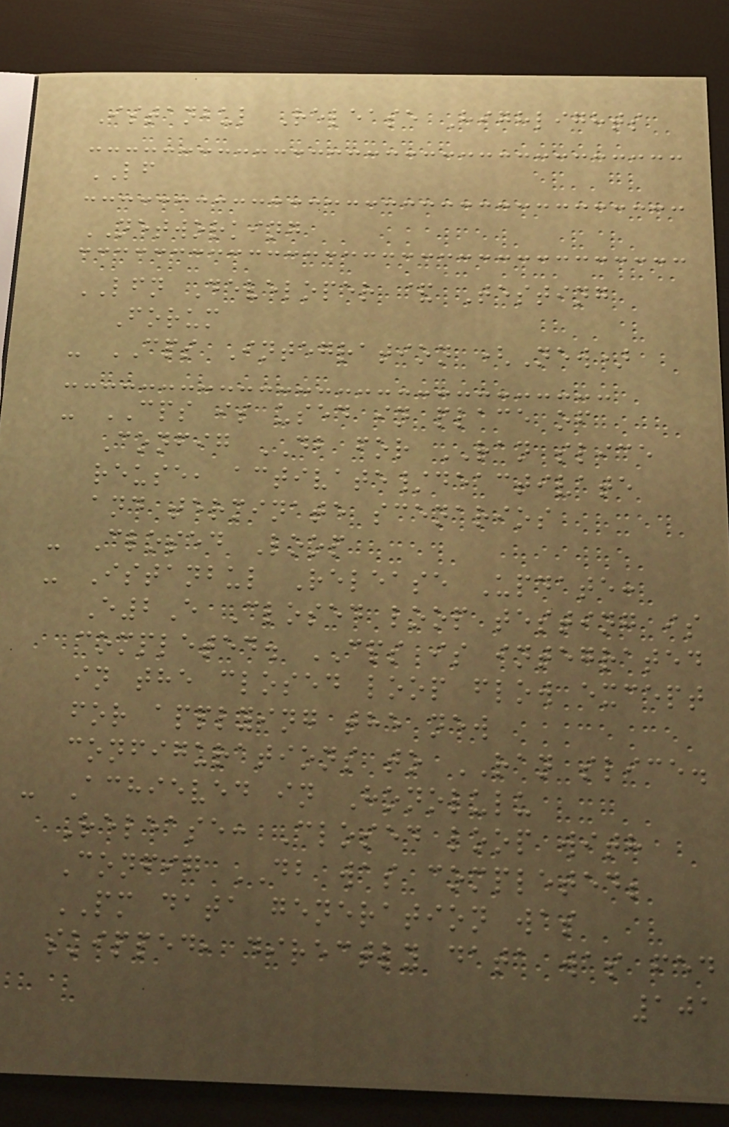Istanbul Release Highlights
LF
NETWORKING
LFN Developer & Testing
Forum
- CPS Integration (New)
- CPS is used in place of
Config DB for RAN slice
reuse, activate/deactivate
and terminate scenarios
- Closed Loop
- Istanbul Release Update:
E2E Closed loop testing is
completed. CPS is integrated
in the closed loop flow except
for applying the new
configurations to RAN slice.
- Achieved in Honolulu
Release: Closed loop with
Config DB was completed;
PM data generation was
skipped, directly data was fed
101
